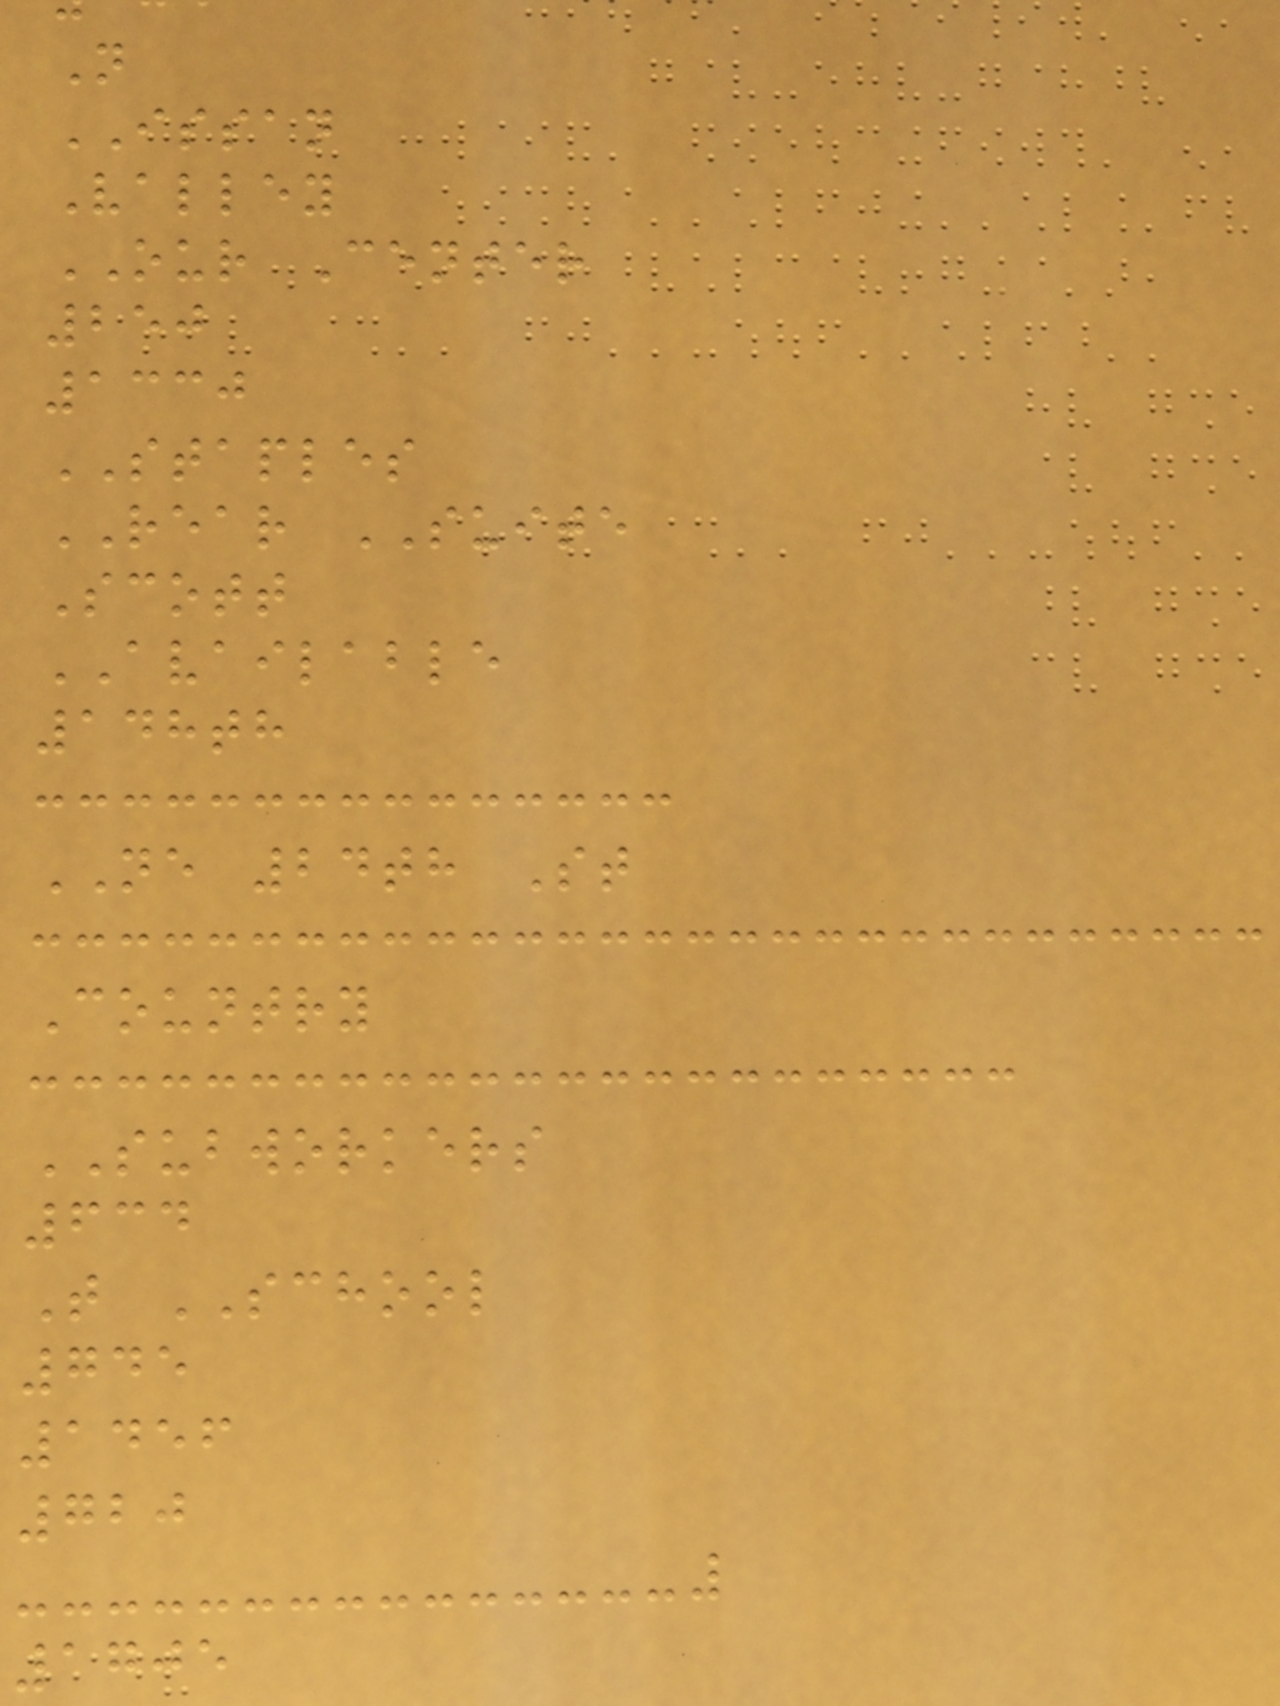N
ISSAN
Valley
OUR Center
250
1330
STAPLES
REAR SUITE
Scott
AVAILABLE
148th
NE 24th St
Country
SUBWORKERS
634
T SCHOOL
745
1456
720
1705
